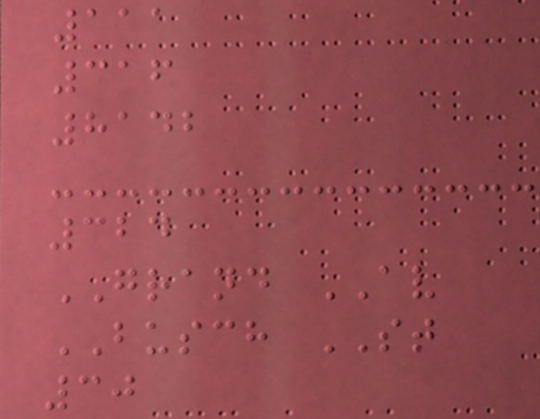111
316
8142
324
GRAND AV
BUSCH ST
30
